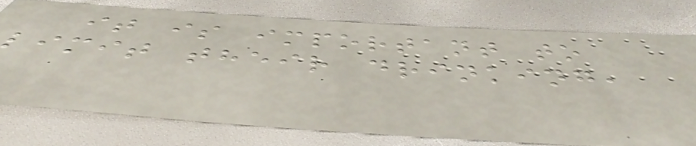it is important to
limit their drinking,
